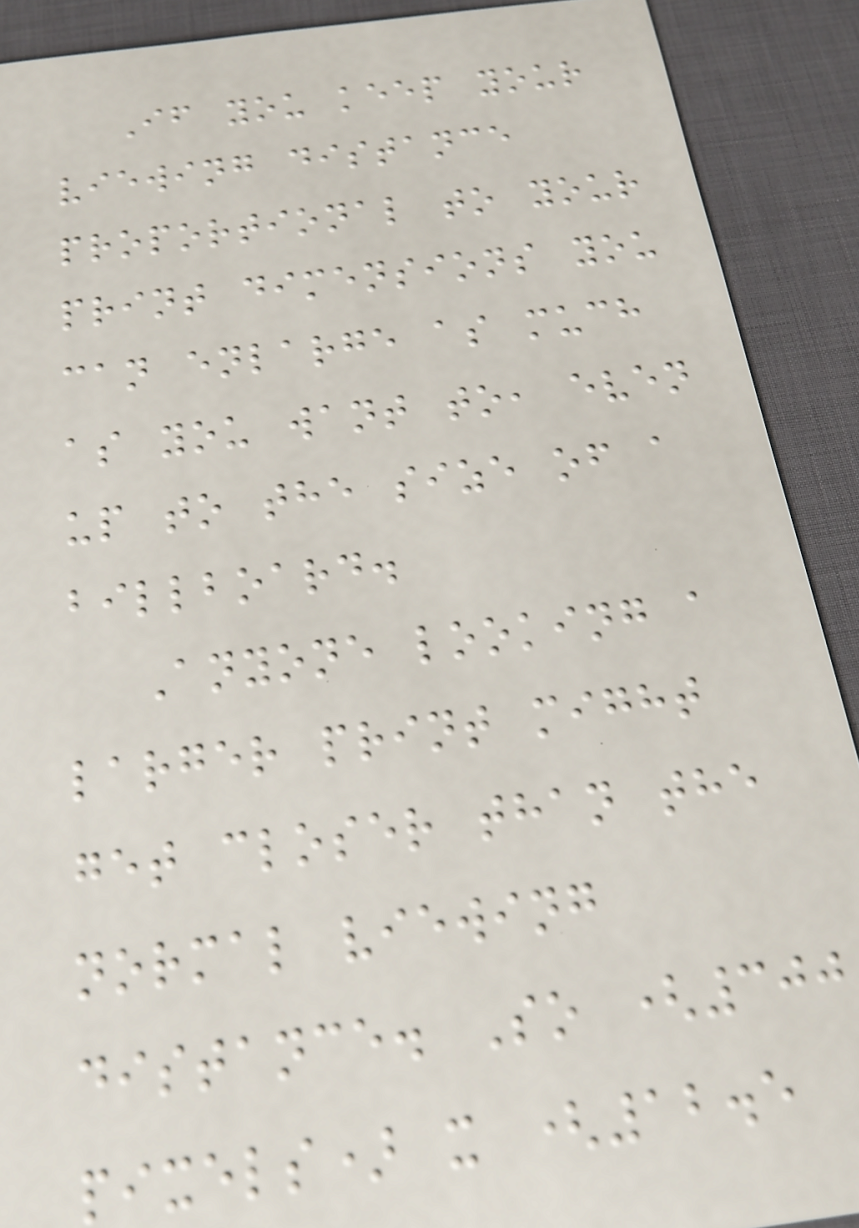If you keep your
viewing distance
proportional to your
print dimensions you
can enlarge as much
as you want to, even
up to the size of a
billboard.
Anyone looking a
larger print might
get closer than the
normal viewing
distance. So (300
pixels) x (12.5
